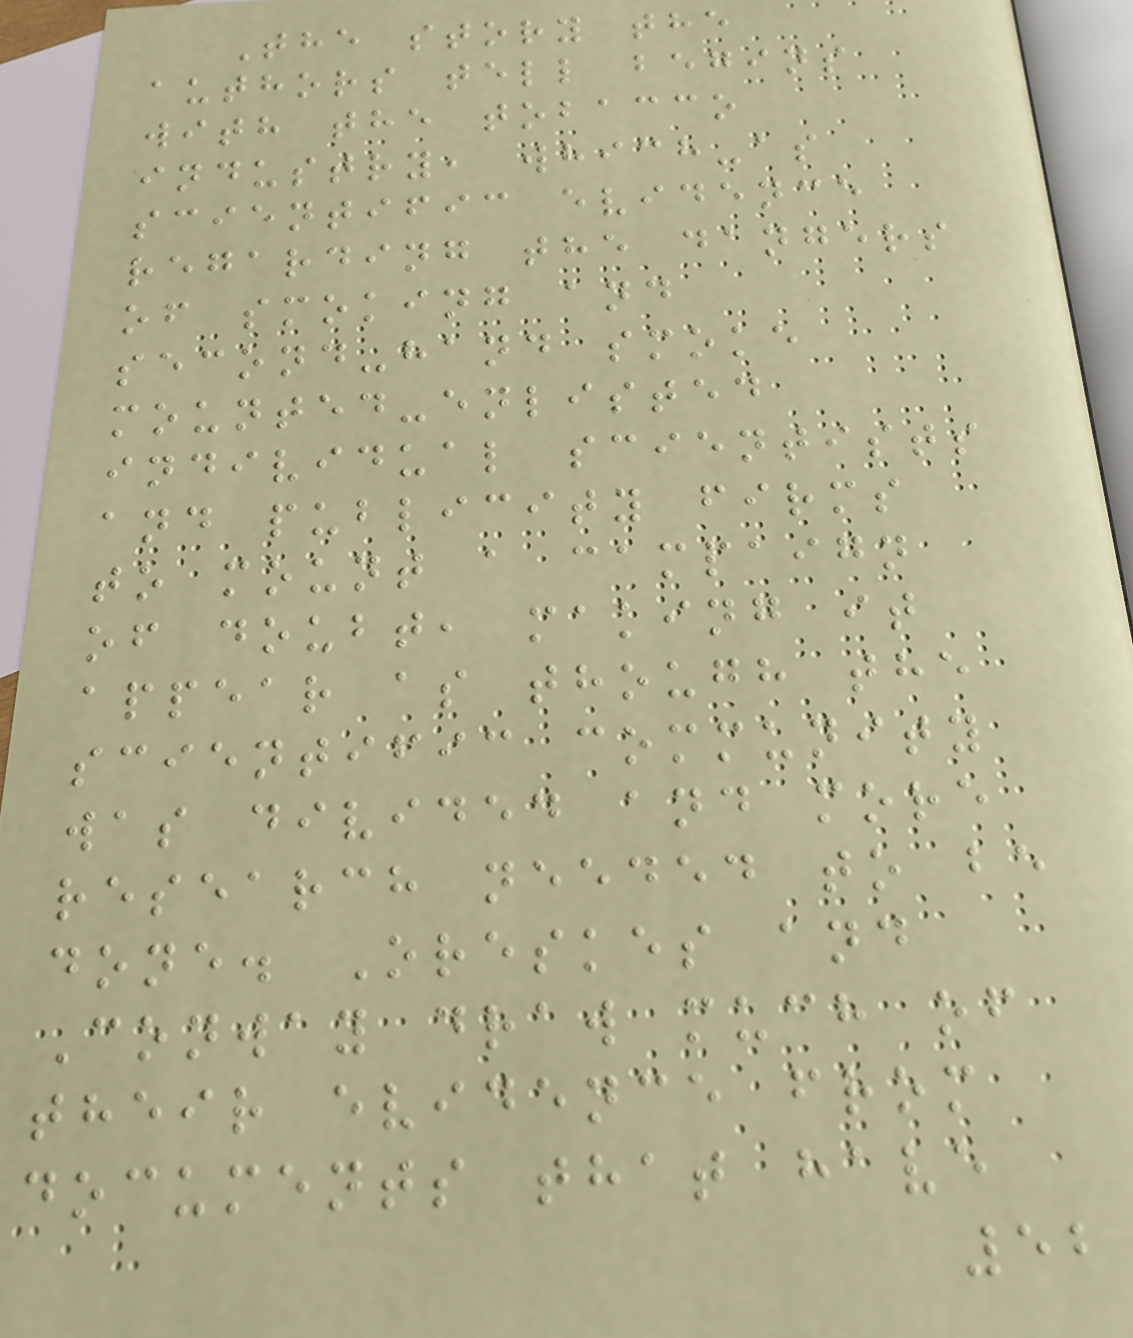The story the
authors tell begins
with the tobacco
industry, which-as
scientific evidence
regarding the dangers
of smoking and
second-hand smoke
mounted-enlisted
individual scientists
and publicity firms
to mount a campaign
of doubt, making it
appear as though the
scientific community
was divided and more
research needed to be
done. Oreskes and
Conway draw much of
their evidence from
documents that have
52
